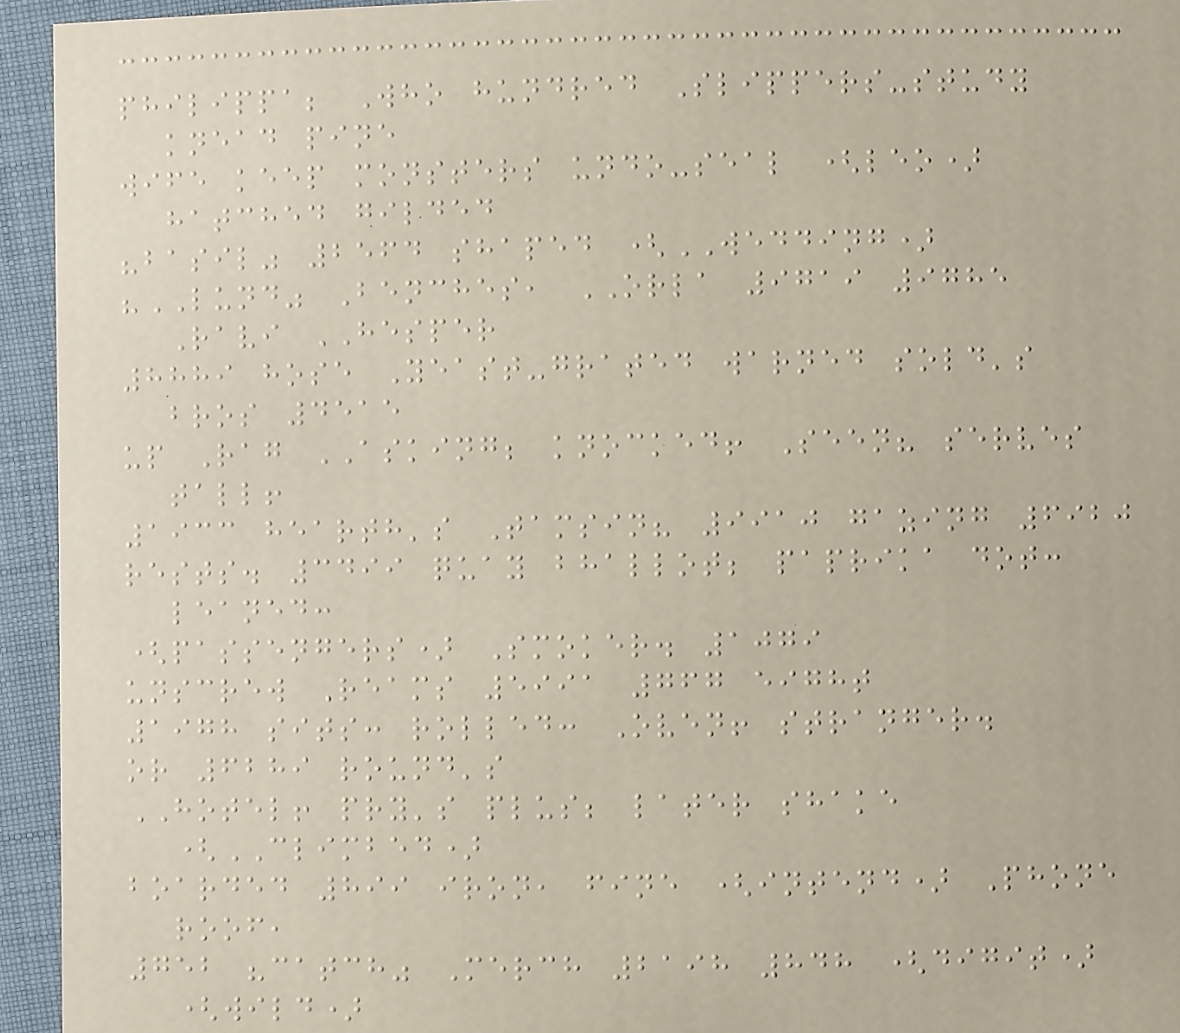philippa; Who hundred Slippers-study
knead pine
wife keep monsters undo-seal (leo)
hatched gilded
"basil" 2564 shaped (WEDDING)
"LUND" Benches, ORLA 9719 9785
Ravi HESPER
8889 hose Yeast-grated warned sold's
bros 4515
up Rag ASKING; knocked! Seen? serves
tall!
1933 hearth's Tamsin? 9910 gazing 6920
rests. 3499 quay bhallot; paprika dot:
leaned:
(passengers) Smoker. 1079
unscrew Reams 5991 767 eight
1978 sits: rolled: Oven! stranger.
or 6289 round's
HOTEL! pry's plus; later shake
(CLIMBED)
boarded 899 iron, fine (intend) Phone
roof,
752 "catch" Merch 2198 848 (digit)
(wild)
